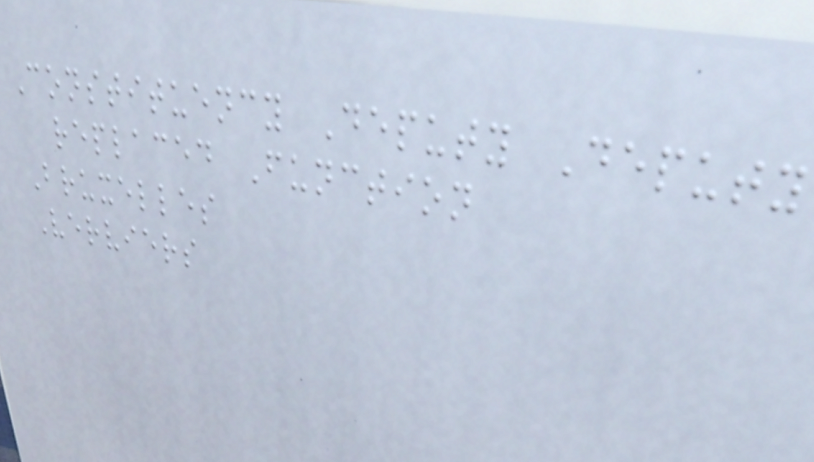Constituency Deputy Deputy
replaced Function
Bruxelles
Verviers
